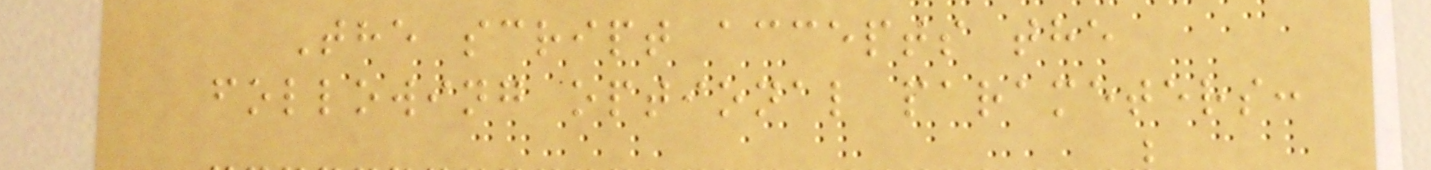The script accepts the
following optional parameters:
